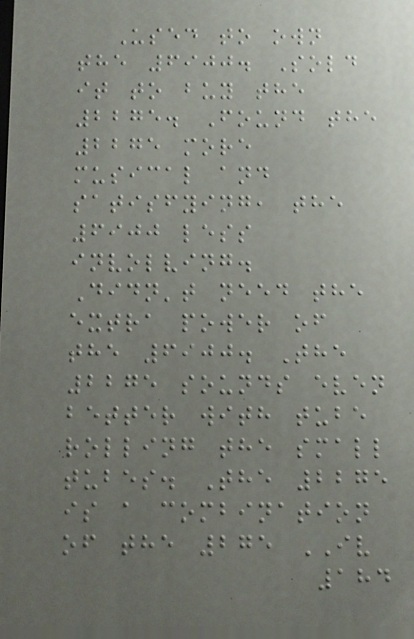Used to own
the 6900. Sold
it to buy the
2275. Found the
2275 more
musical and
satisfying, the
6900 less
involving.
Didn't need the
extra power of
the 6900. The
2275 sounds even
better with tube
rolling the small
tubes. The 2275
is a combination
of the 275 IV
184
